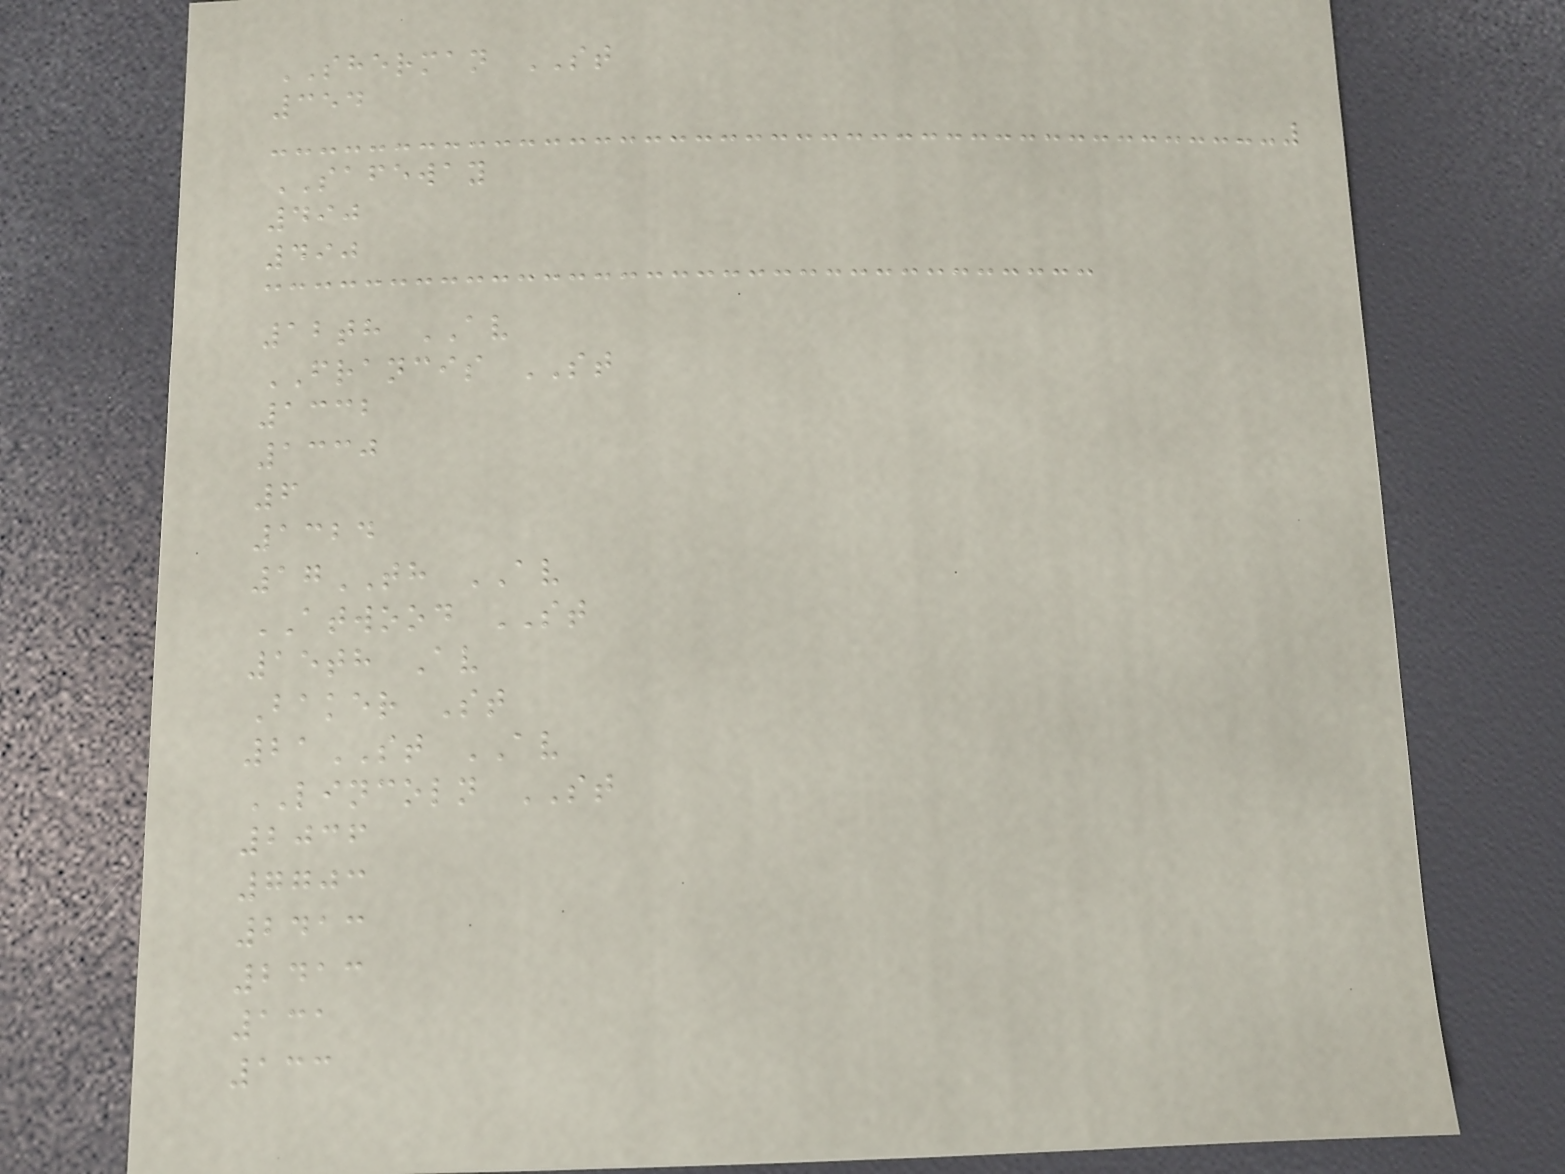SHERMAN ST
354
SAFEWAY
490
490
12th AV
FRANCIS ST
1332
1330
6
1324
17TH AV
ATWOOD ST
15th Av
Baker St
21ST AV
LINCOLN ST
2036
7703
2413
2413
131
133
